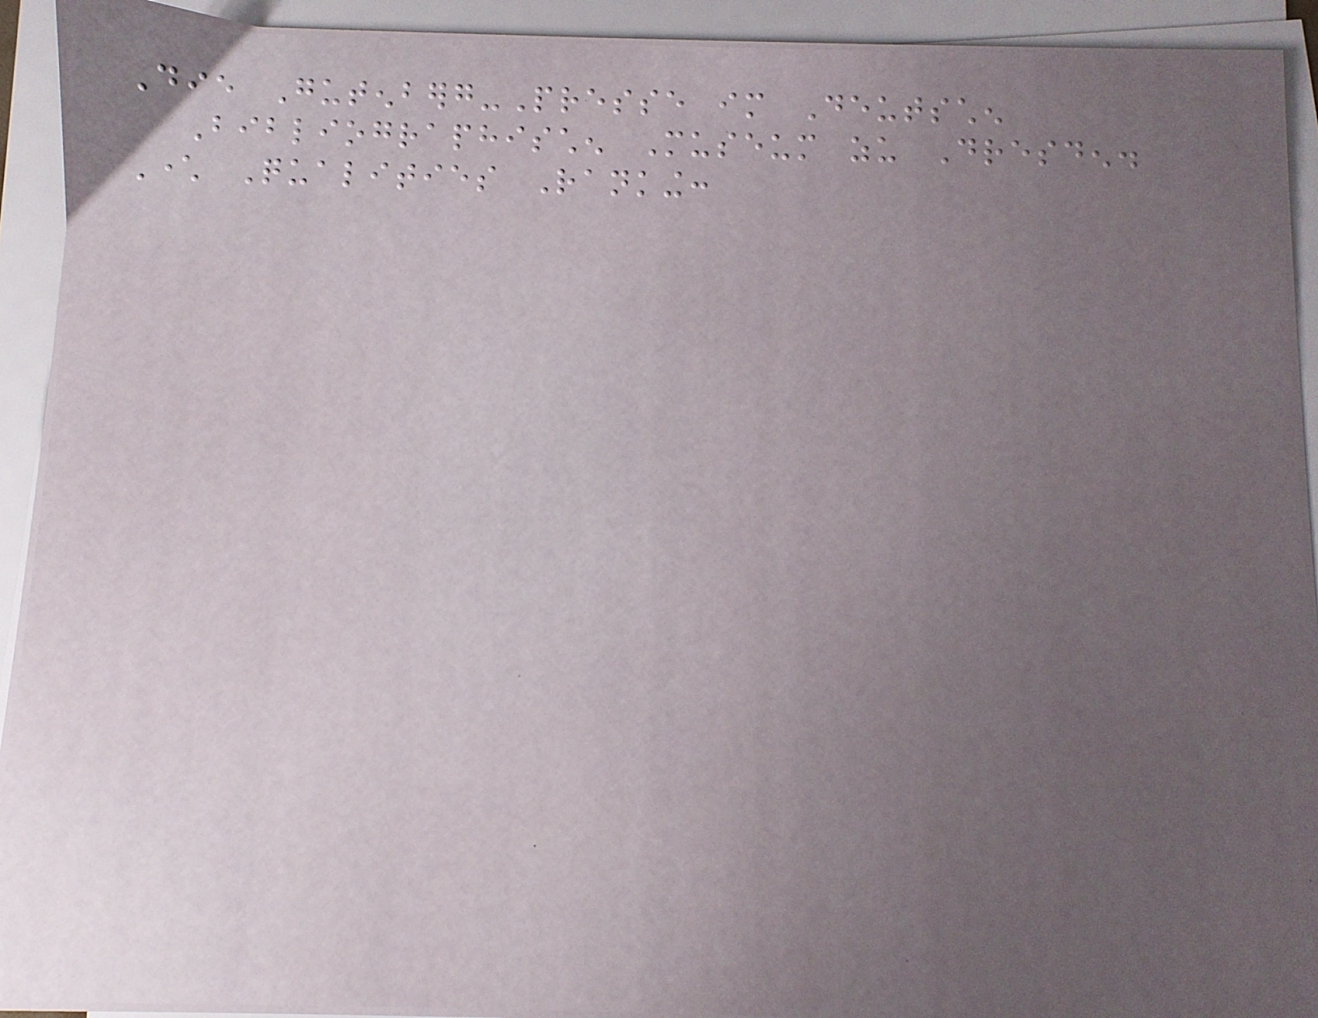Die Gutenberg-Presse im Deutschen
Bibliographischen Museum zu Dresden.
Character Qualities Ranking:
